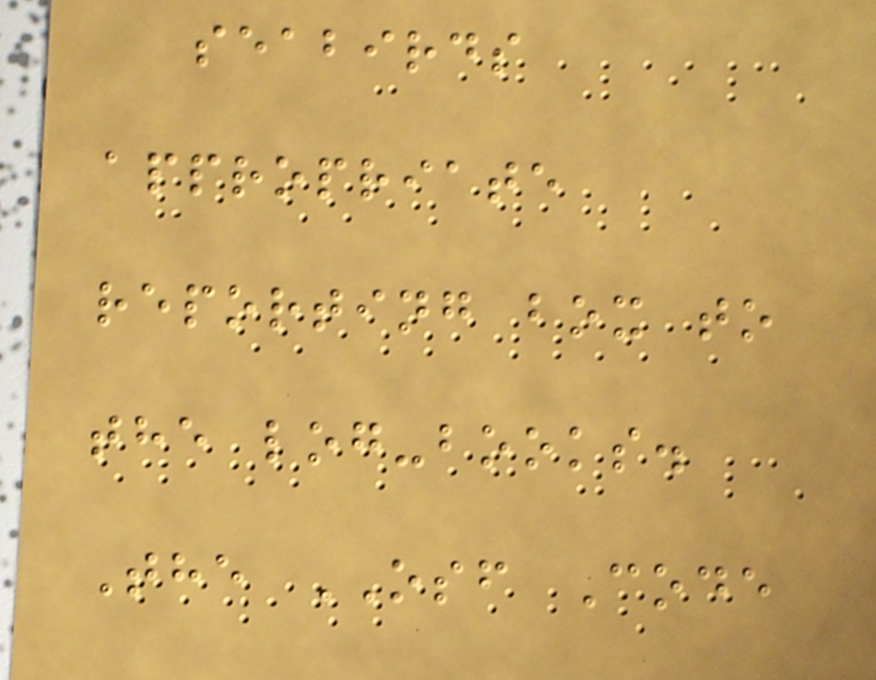seabirds
appropriate
reporting box to
the log-books.
The OSF Code
